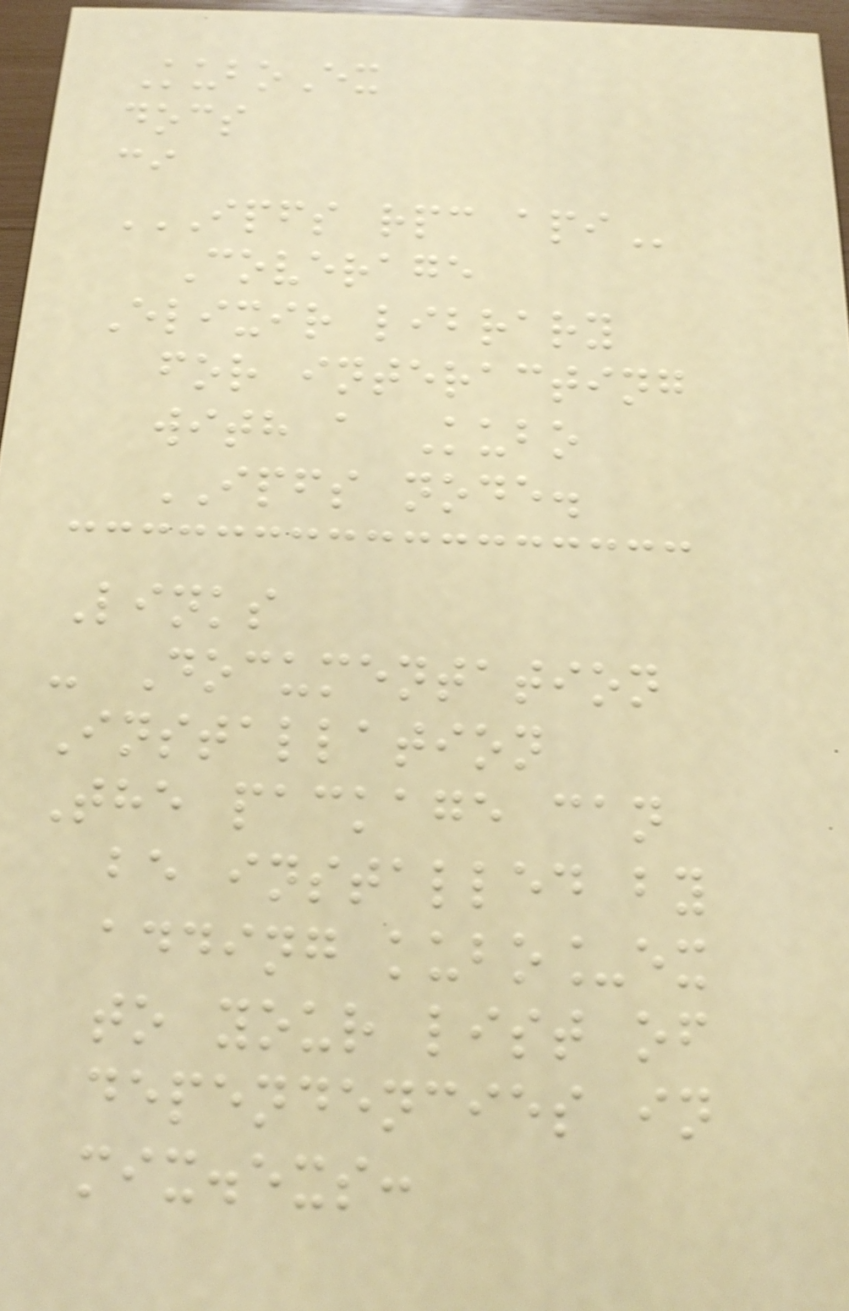KuboEx
docs
ci
IPFS RPC API
Coverage
Elixir library
for interacting
with a Kubo
IPFS node.
Links
- Documentation
Installation
The package can
be installed by
adding kubo_ex
to your list of
dependencies in
mix.exs:
